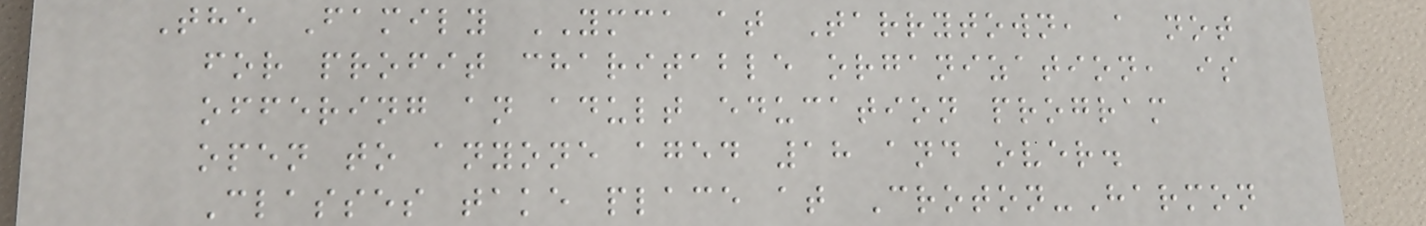The Family YMCA at Tarrytown, a not
for profit charitable organization, is
offering an adult education program
open to anyone aged 18 and over.
Classes take place at Croton-Harmon
